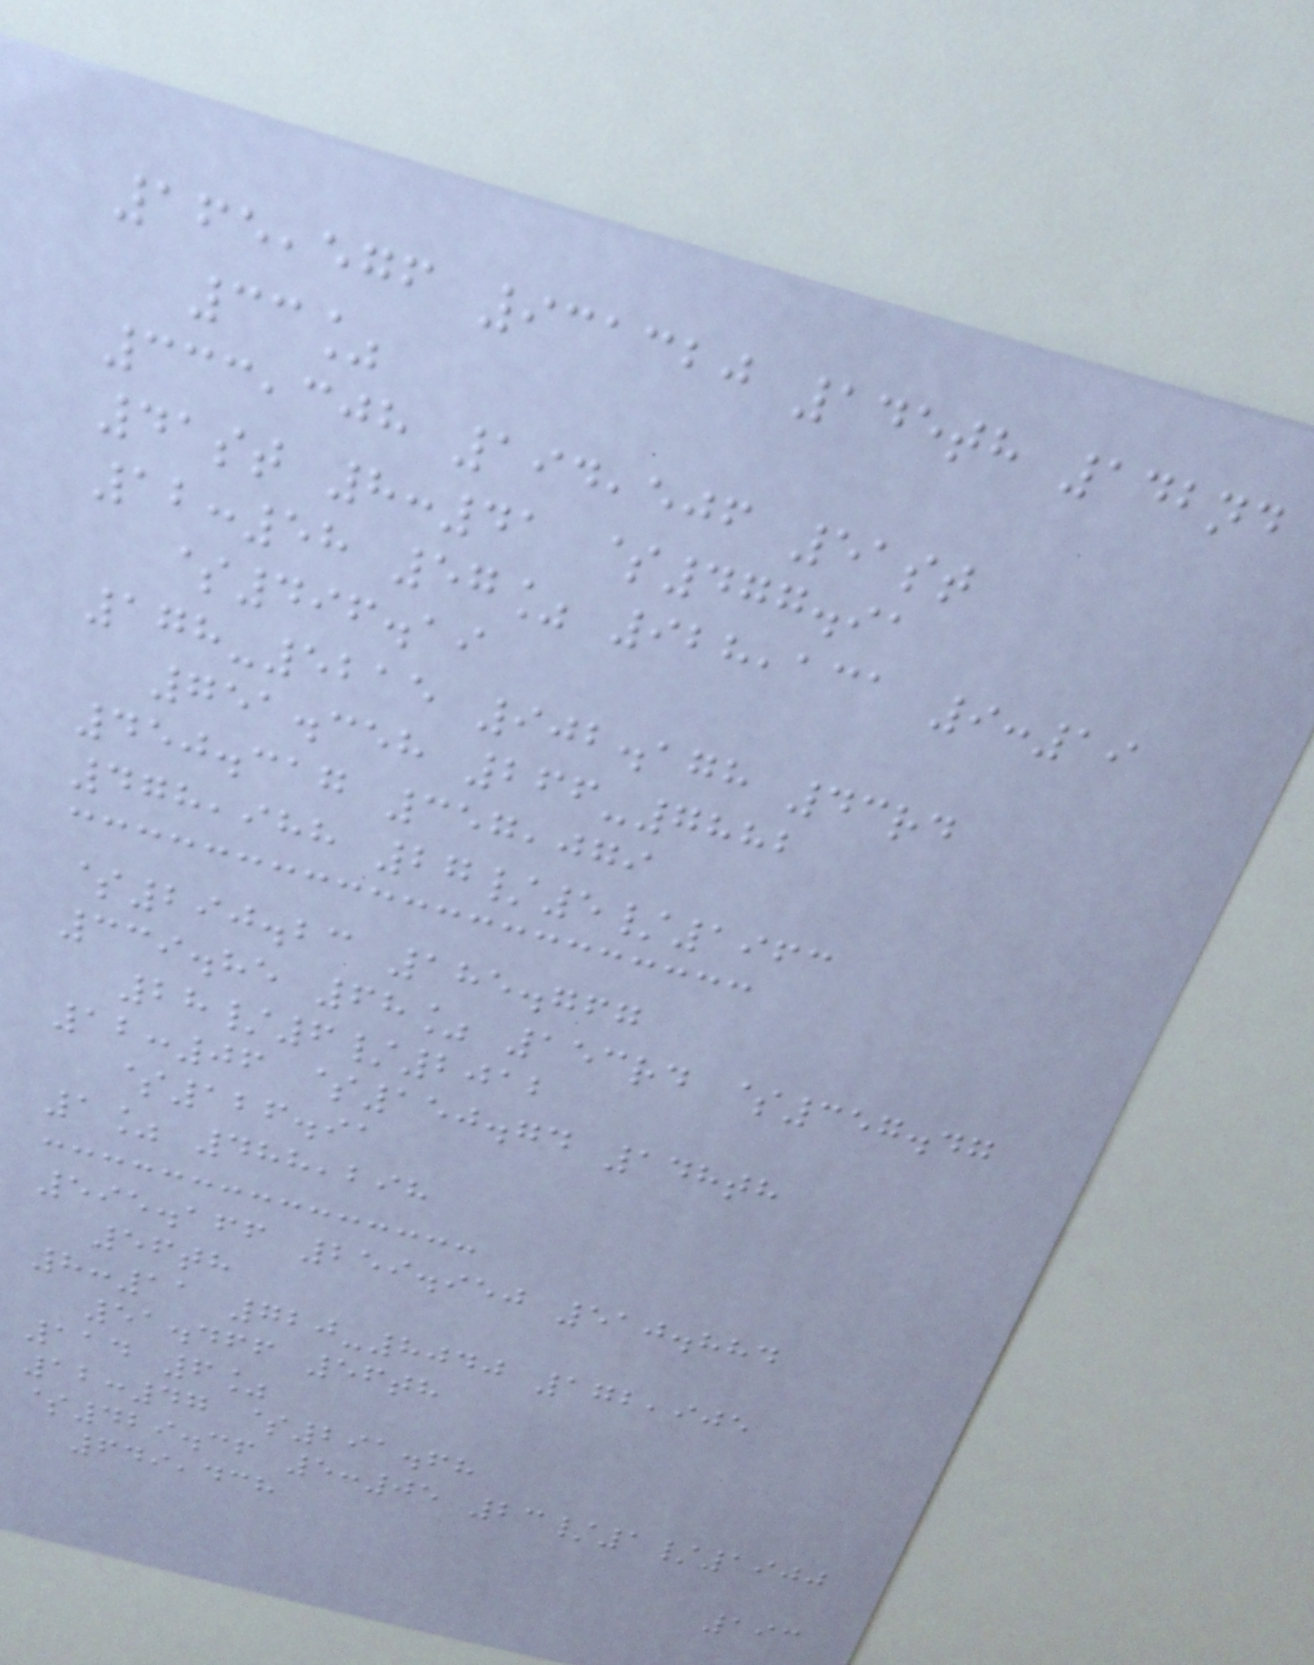165,576 931320 145th 142nd
33%
333,308 194,506 51st
41st 8:41 $477.91
12:58 57% 928,131 9:19
$496.19
178-5215 902.178 43rd
751.358 266-7882
450.317 357,079
478,988 27/5/1963
$290.23 185.767
339.85 68% 153rd $357.47
28/6/2012
12:06 $150.74 148th
$126.91
1% 488,298
595.166 259.950 510.884
56th
8:11 720-8040 172,905
51.466 56th
114 6%
12:47 $291.68
$429.36 5:05 23/1/1900
649,438
193
